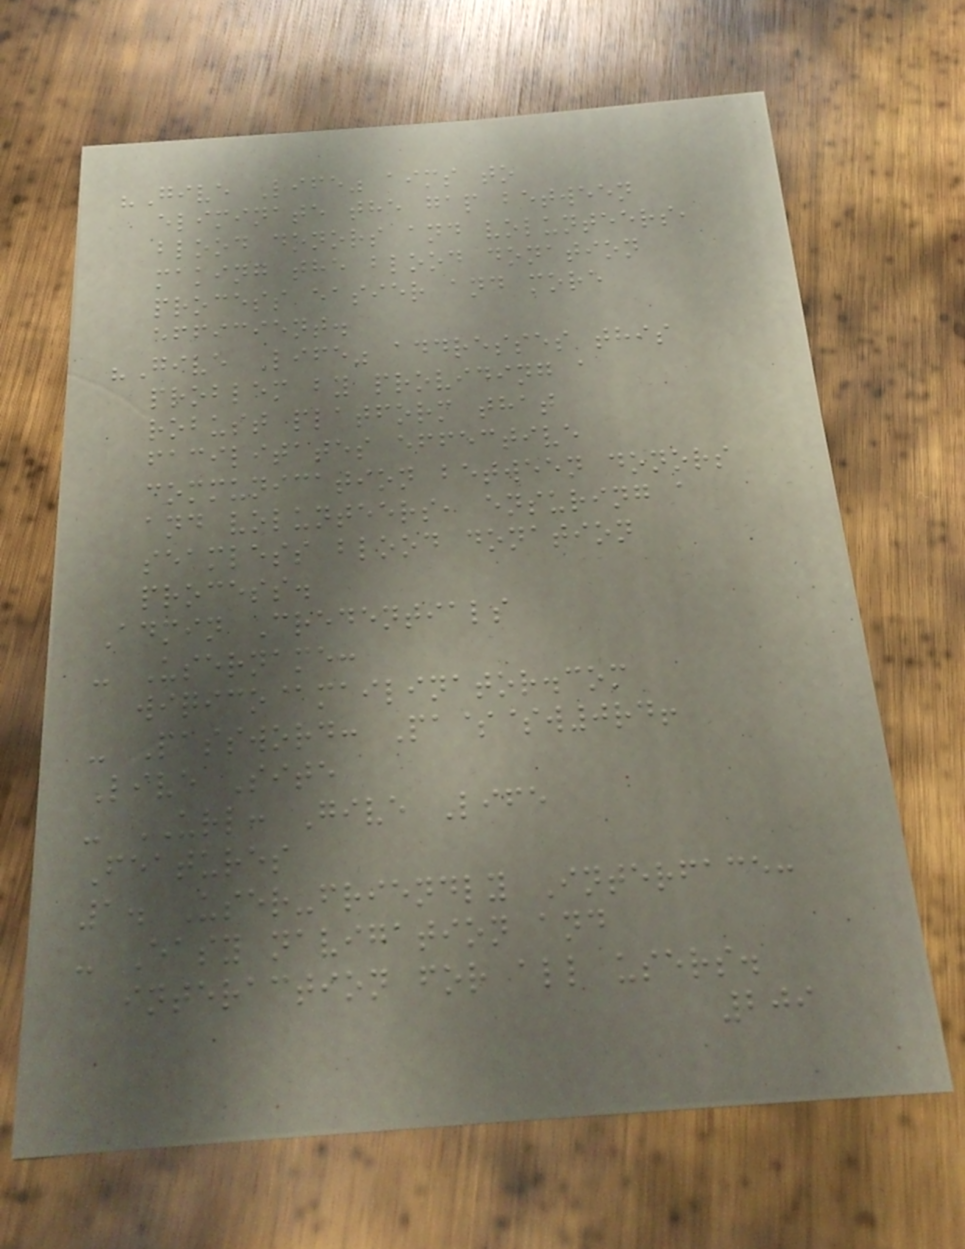"Give Life" aims to
eliminate the gap between
blood donors and volunteers,
making the blood donation
process easier and more
efficient.
"Give Life" addresses this
problem by providing a
robust platform that
facilitates effective
communication between donors
and volunteers, ensuring a
seamless blood donation
process.
Admin Credentials
- Username:
wiqico@mailinator.com
- Password: Pa$$w0rd!
Live Site
- URL: Give Life
Features
1. User-friendly Interface:
- Easy navigation and
interaction for all users.
209
